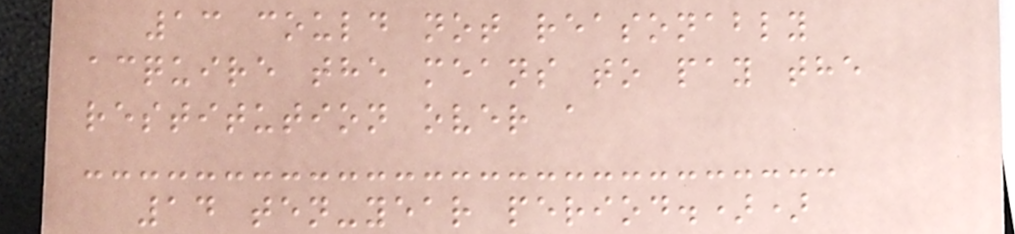13 could not reasonably
acquire the means to pay the
restitution over a
14 ten-year period.))
